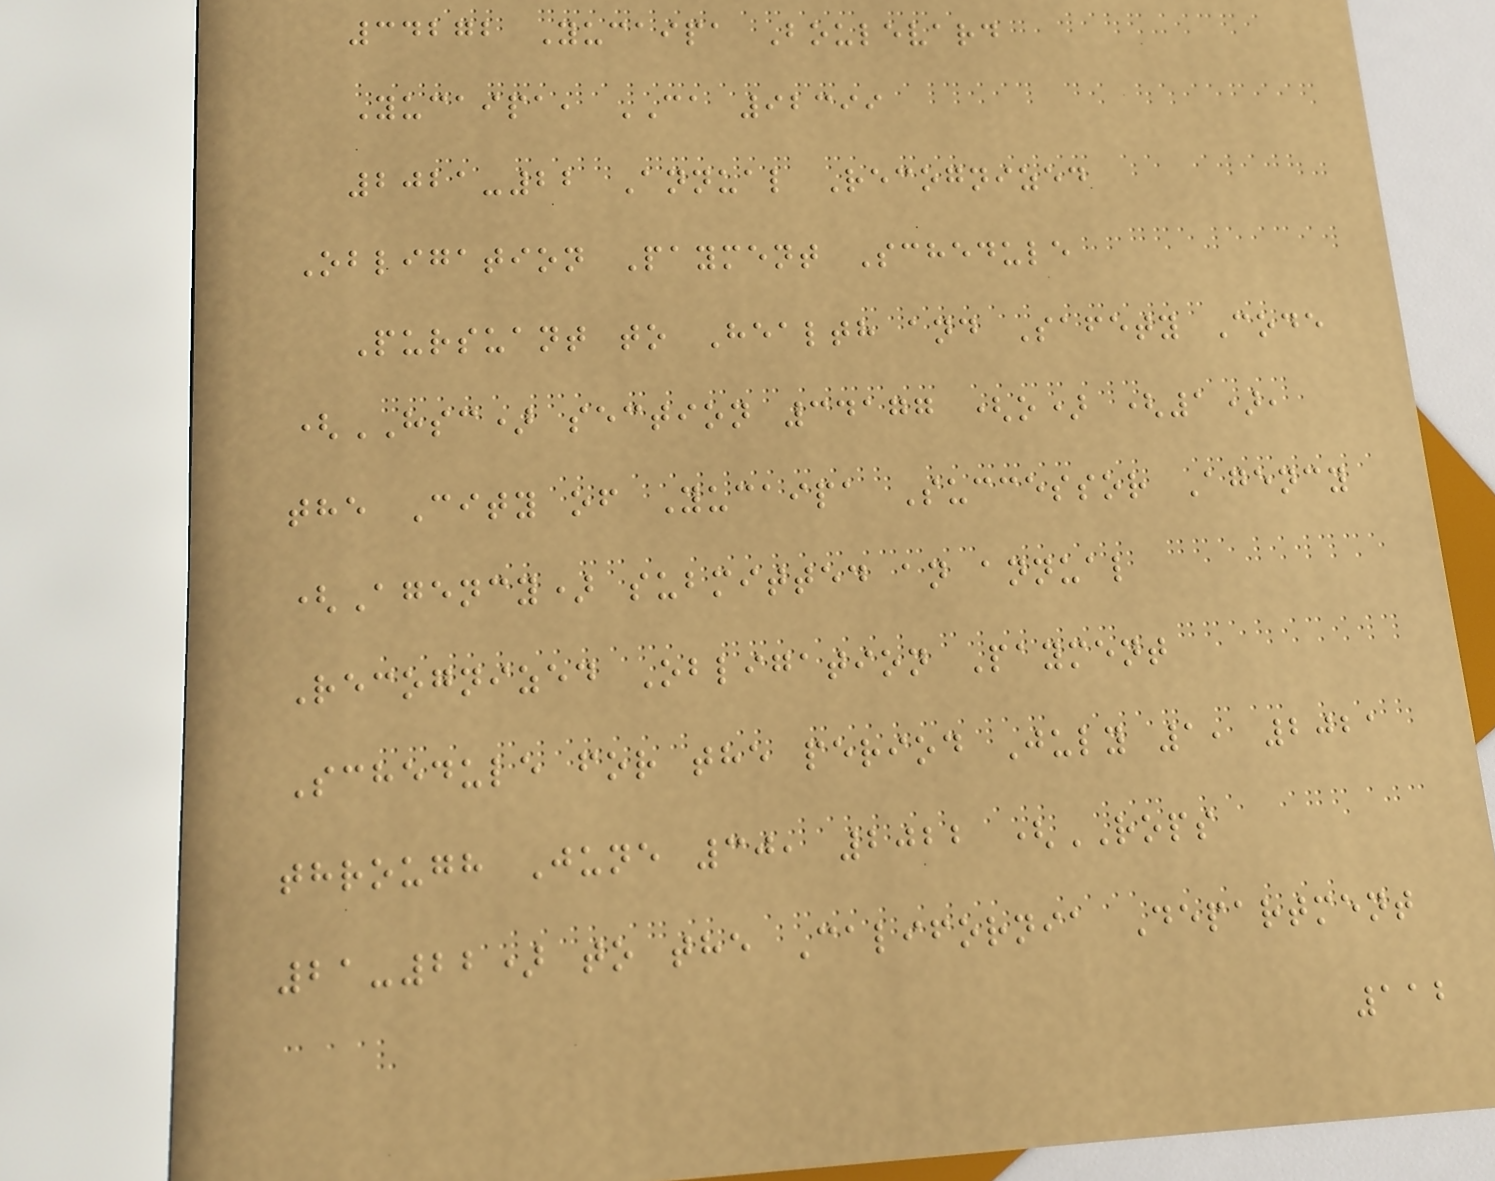34272 Yucaipa Boulevard
Yucaipa, CA 92399
2021-22 Annual Recognized
Obligation Payment Schedule
Pursuant to Health and Safety Code
(HSC) section 34177 (o) (1),
the City of Yucaipa Successor Agency
(Agency) submitted an annual
Recognized Obligation Payment
Schedule for the period July 1, 2021
through June 30, 2022 (ROPS
21-22) to the California Department
112
